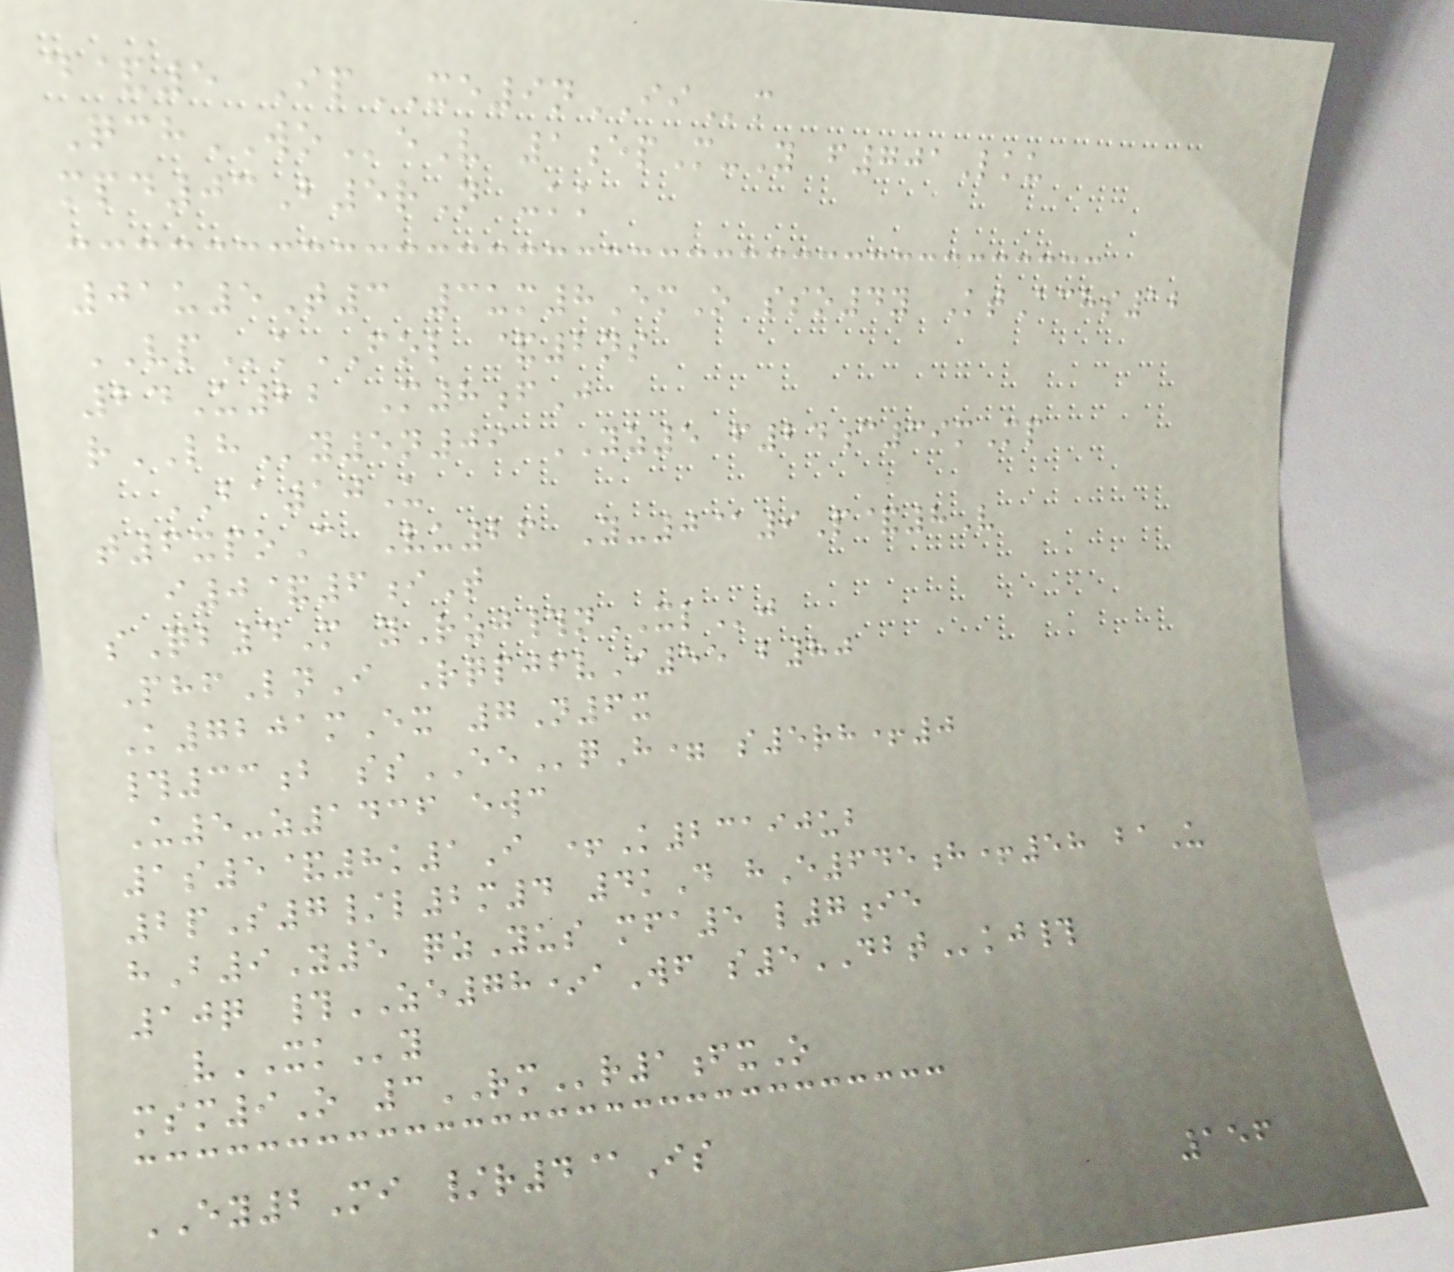d&5 IpXE9nIIm
QchWOeV 1epM-Y f701Lku
mpd03B5rN -kk
01u5T3 3um8EmO sso4y KtAchs12
VPkFOL &2ns
24U22 M8fJ
rLHy5n09 YZ5 f24c39mMp
BA10U
t6xpoC Vu26 Y-0@9P&8V
i0&6iT
sQb4M yRzj#nXLj
PhfLnI RqpjfvI55 b80
K7201mEx 7N6x
#33b ssEEqH= s5rh+0
U5-z1436 ewc
1s5&8k1I +K23190ub
2pS7/l2m4 4kD hE645h+58 baU
hB9Y5 qzYus mfa5 l7ie
10q #ZE78*aWf s5DBTkj#
vXKy
msm9O 3RMr1fxO
EY2Mi /r4@Is
156
